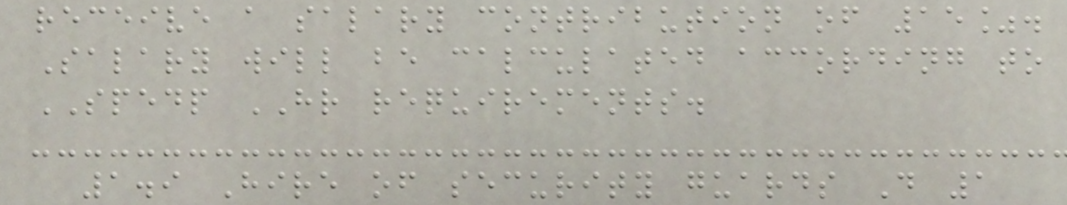receive a salary contribution of 15%.
Salary will be calculated according to
SPEDP HR requirements.
1.9 Hire of security guards D 1
